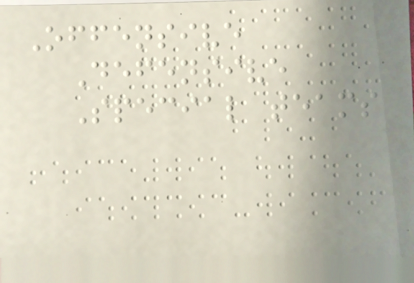Offensive
Defensive
Special teams
